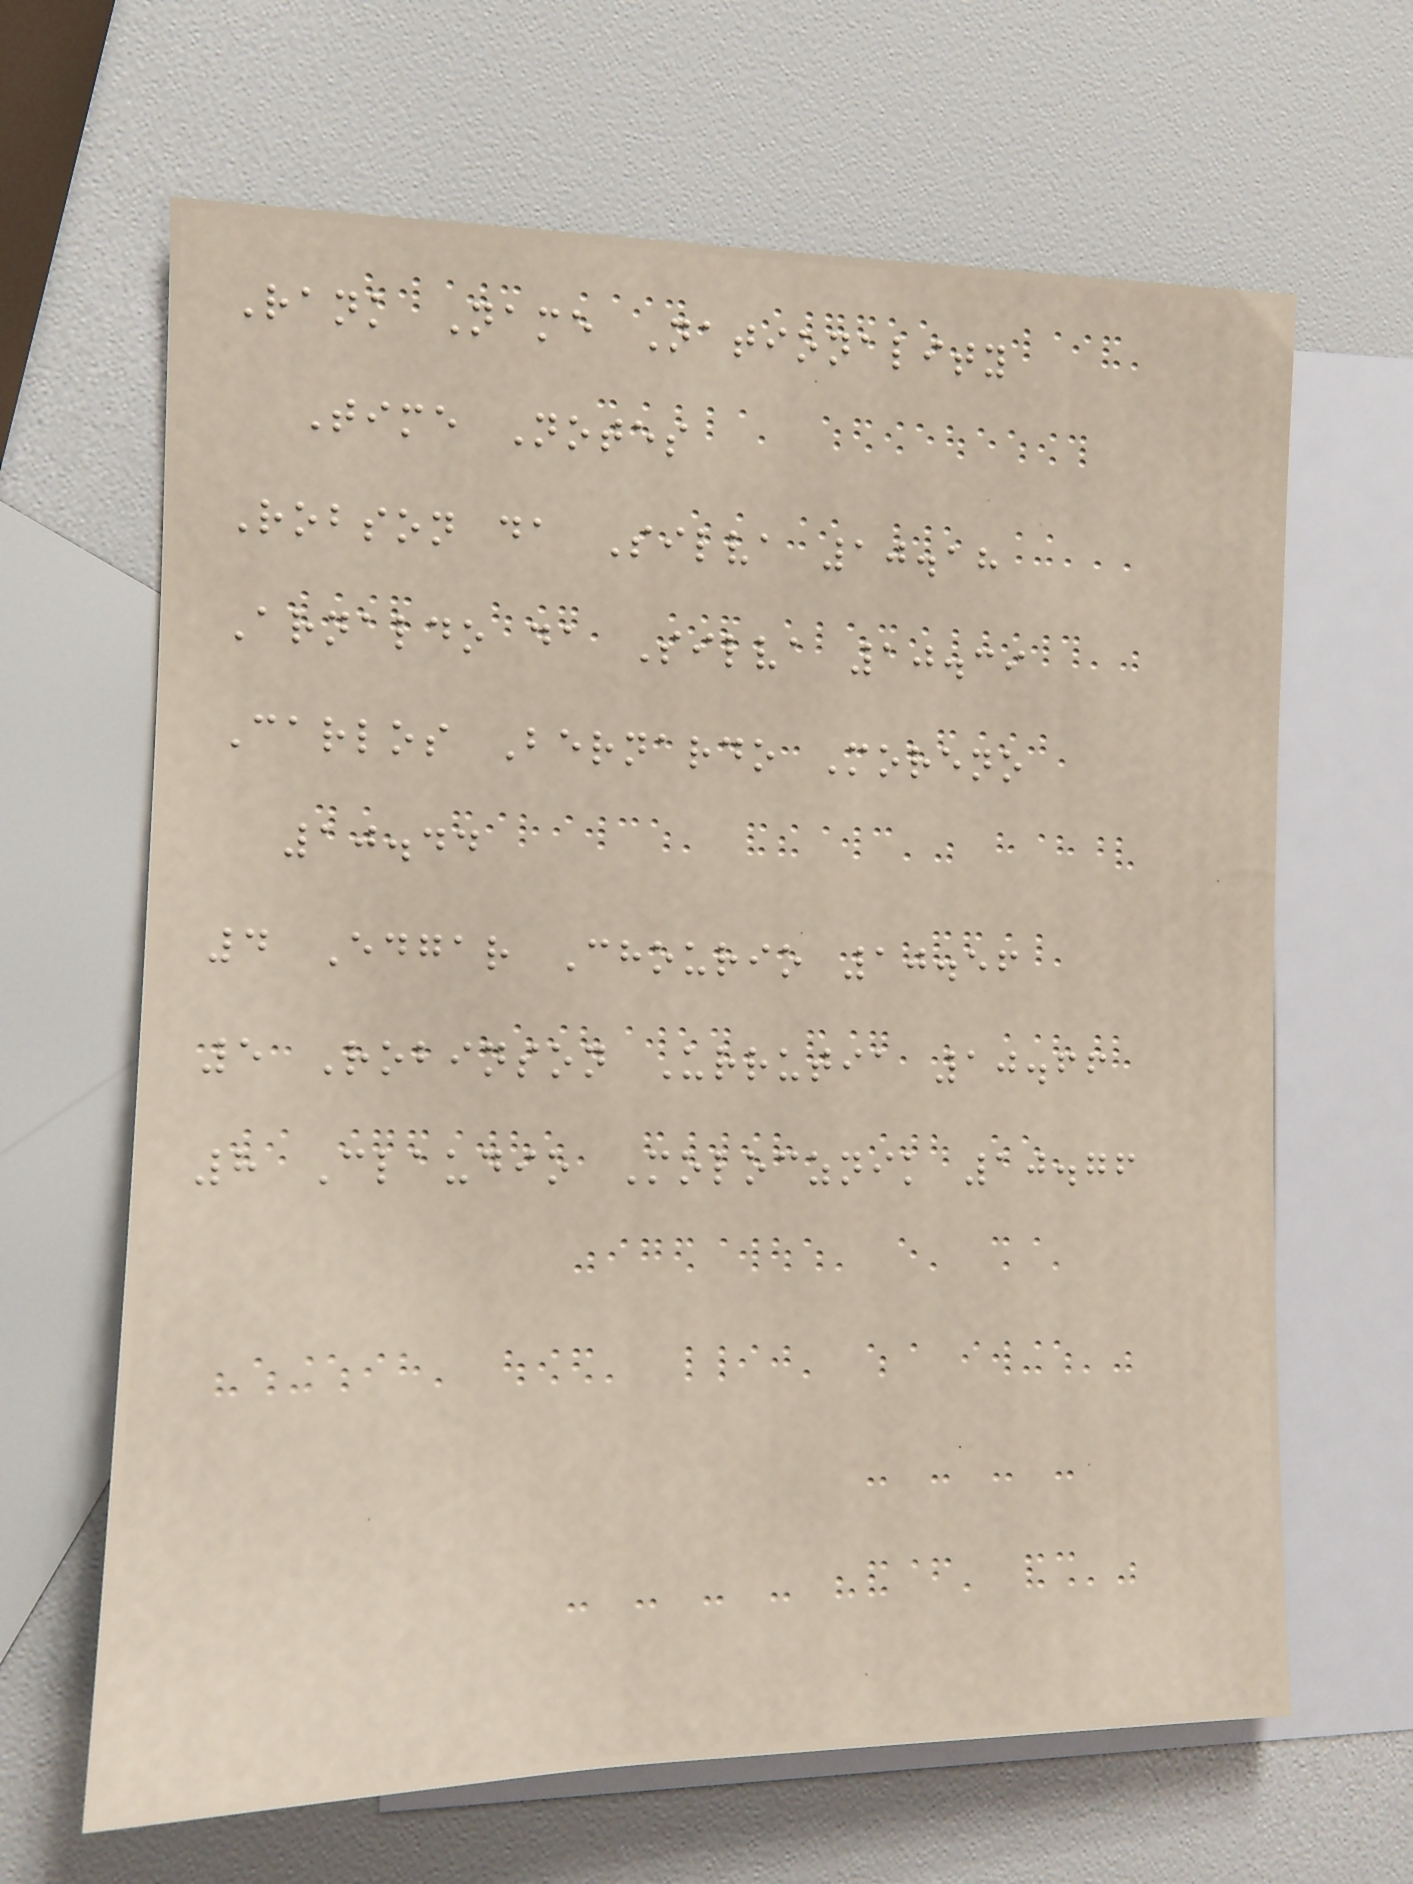Rank Name Nationality
Time Notes
Robson da Silva 10.18
Arnaldo da Silva 10.39
Carlos Bernardo Moreno
10.44
4 Edgar Chourio 10.56
5 Robinson Urrutia 10.66
8 Claudio Molocznik 10.76
